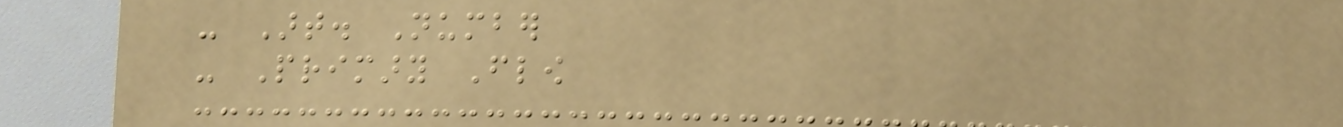- Art. Number
- Primary Flow
